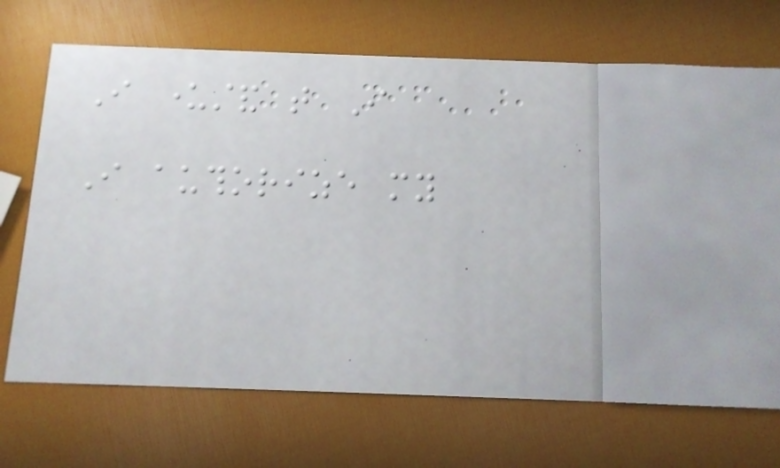I understand that I
I authorize my
